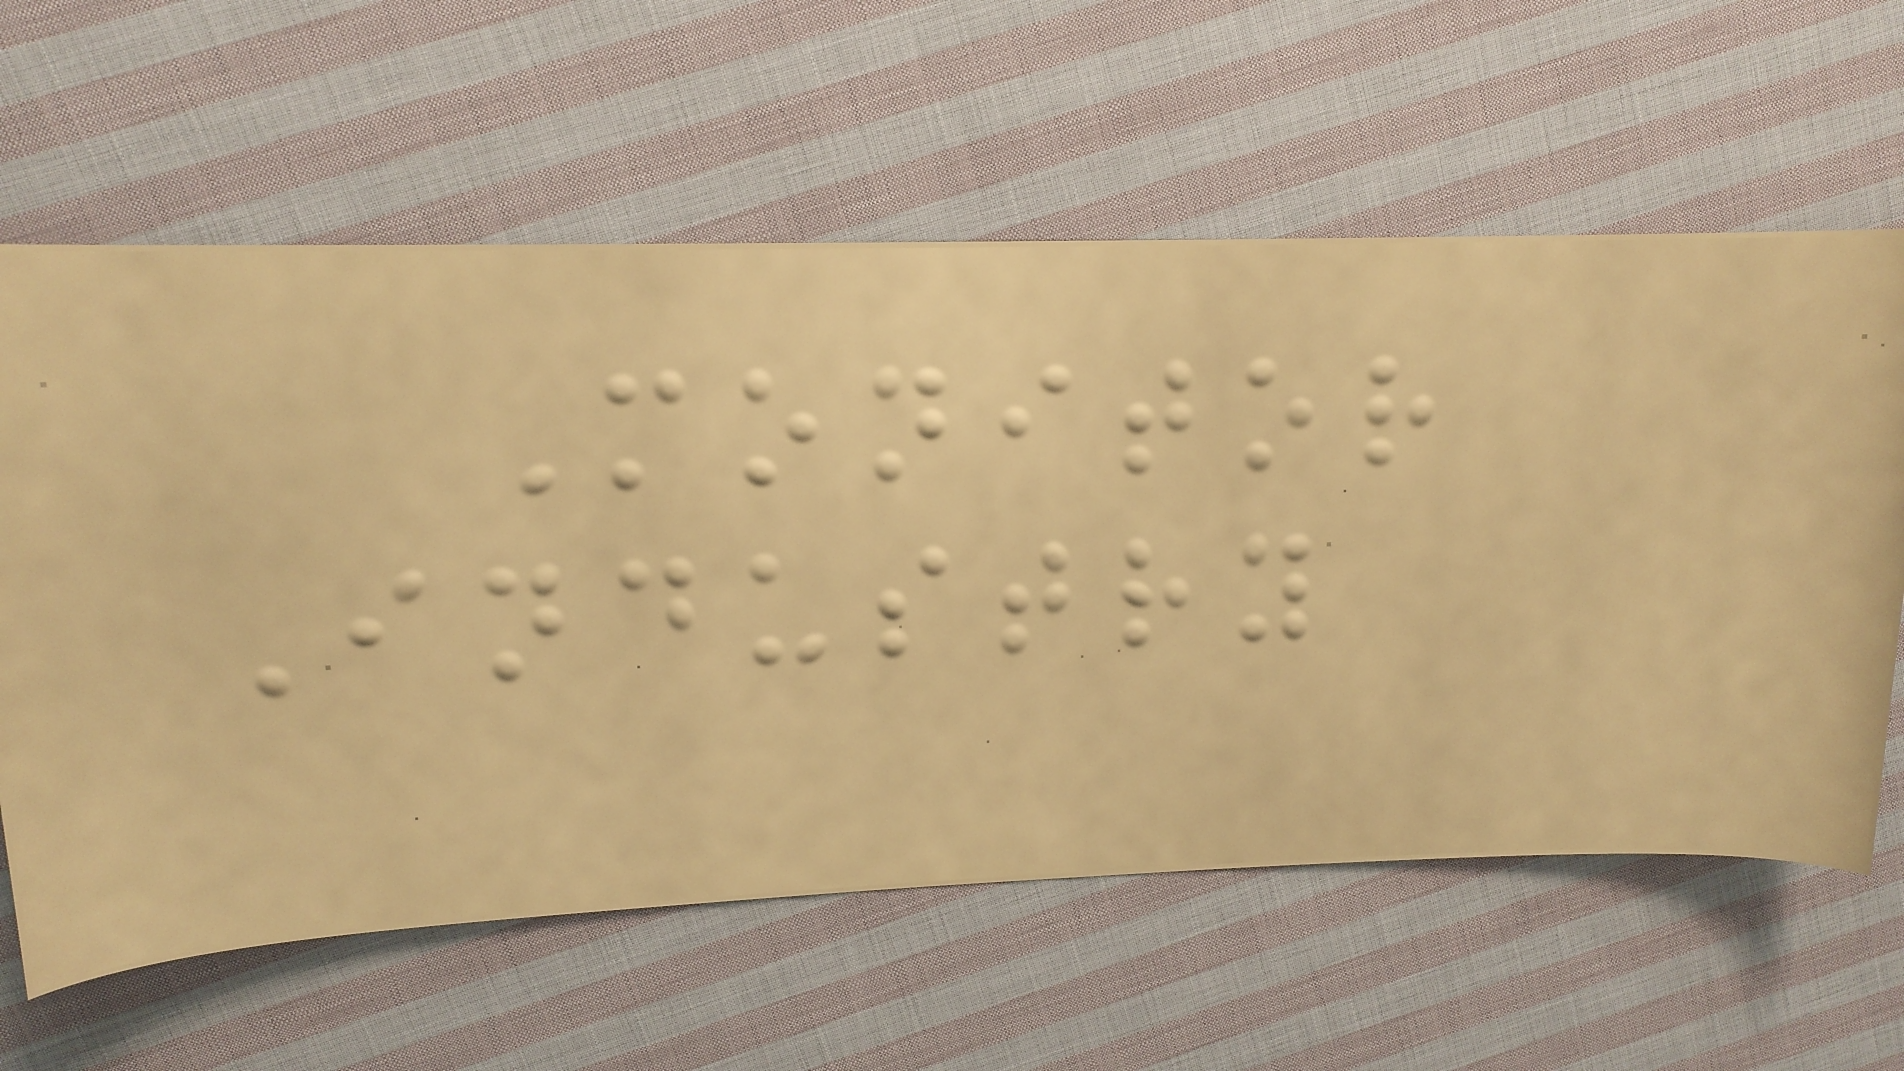Monitor
Industry
